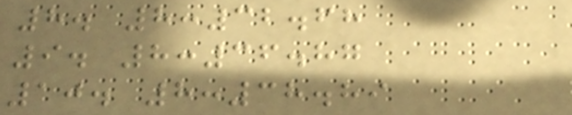8. 8:32.68
9. 8:36.87
10. 8:38.89
